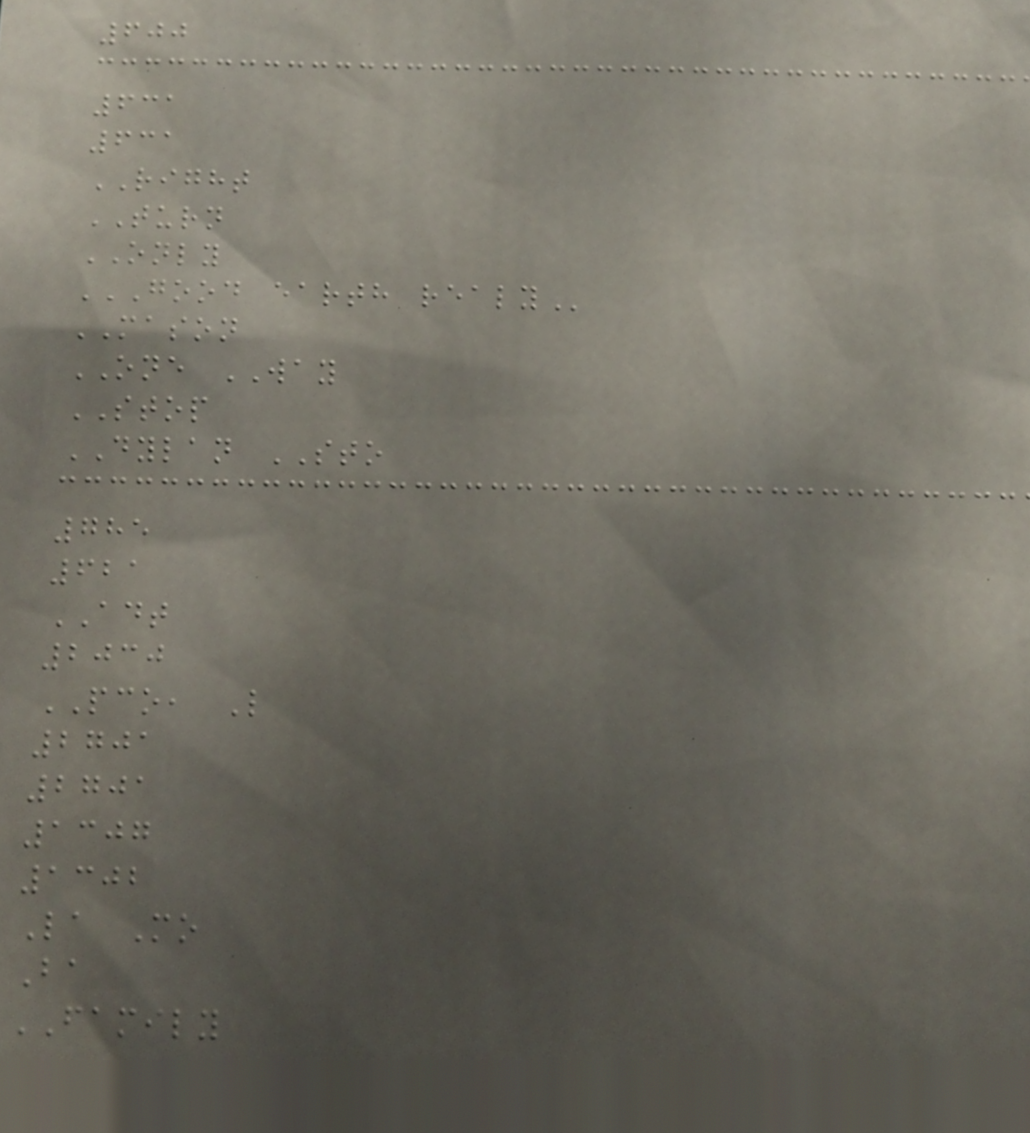600
631
631
RIGHT
TURN
ONLY
GOOD EARTH REALY
MASON
ONE WAY
STOP
DYLAN STO
785
621
ADT
2030
PCO, L
2701
2701
1307
1302
La Mo
Ba
FAMILY
